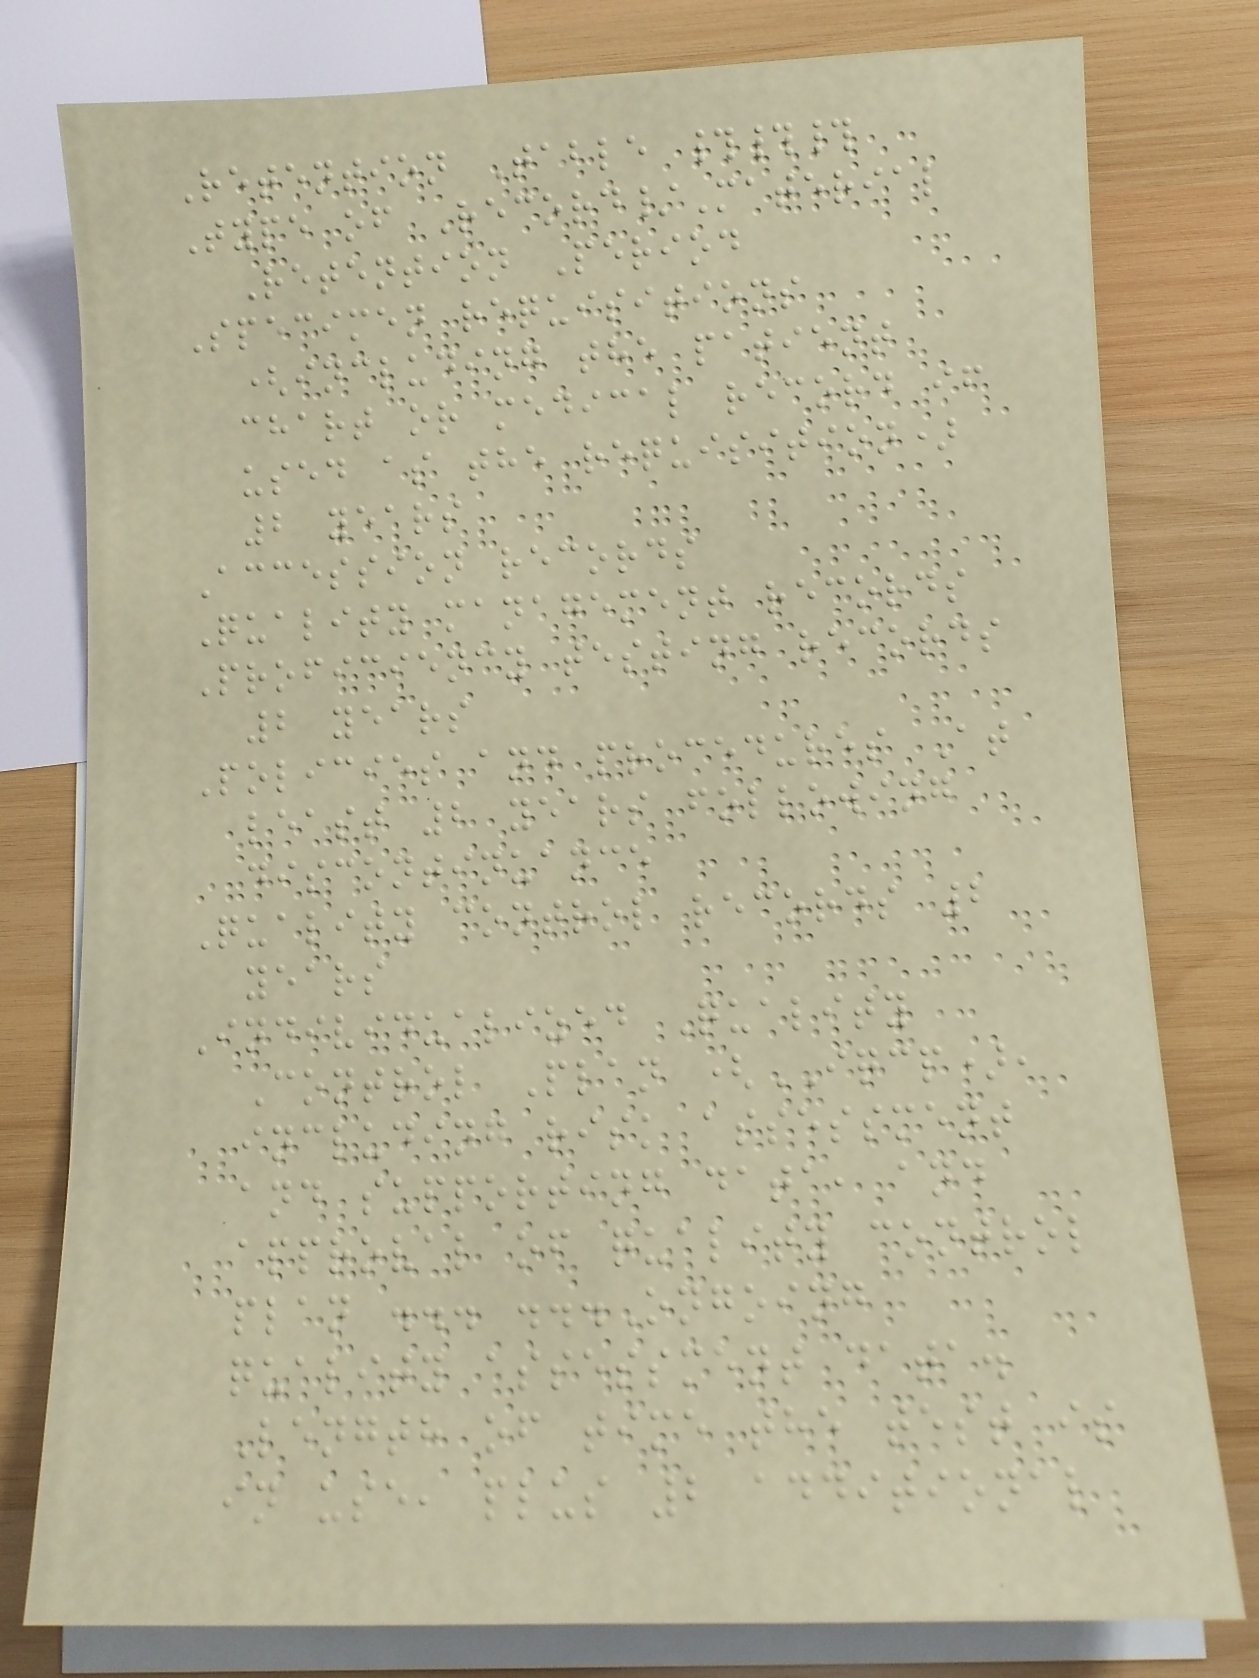Retention Table ###
Type of Record/Material
Retention Period
Specimen requisitions
(including the patient
chart or medical record if
used as the requisition)
2 years
Accession records
Quality management records
Proficiency testing records
2 years
Policies and procedures At
least 2 years following
discontinuance
Quality control records 2
years
Individualized Quality
Control Plan (IQCP),
including risk assessment
and supporting data, and
approval of quality control
plan ... ...Ongoing
quality assessment data.
Length of time the test is
in use, plus 2 additional
